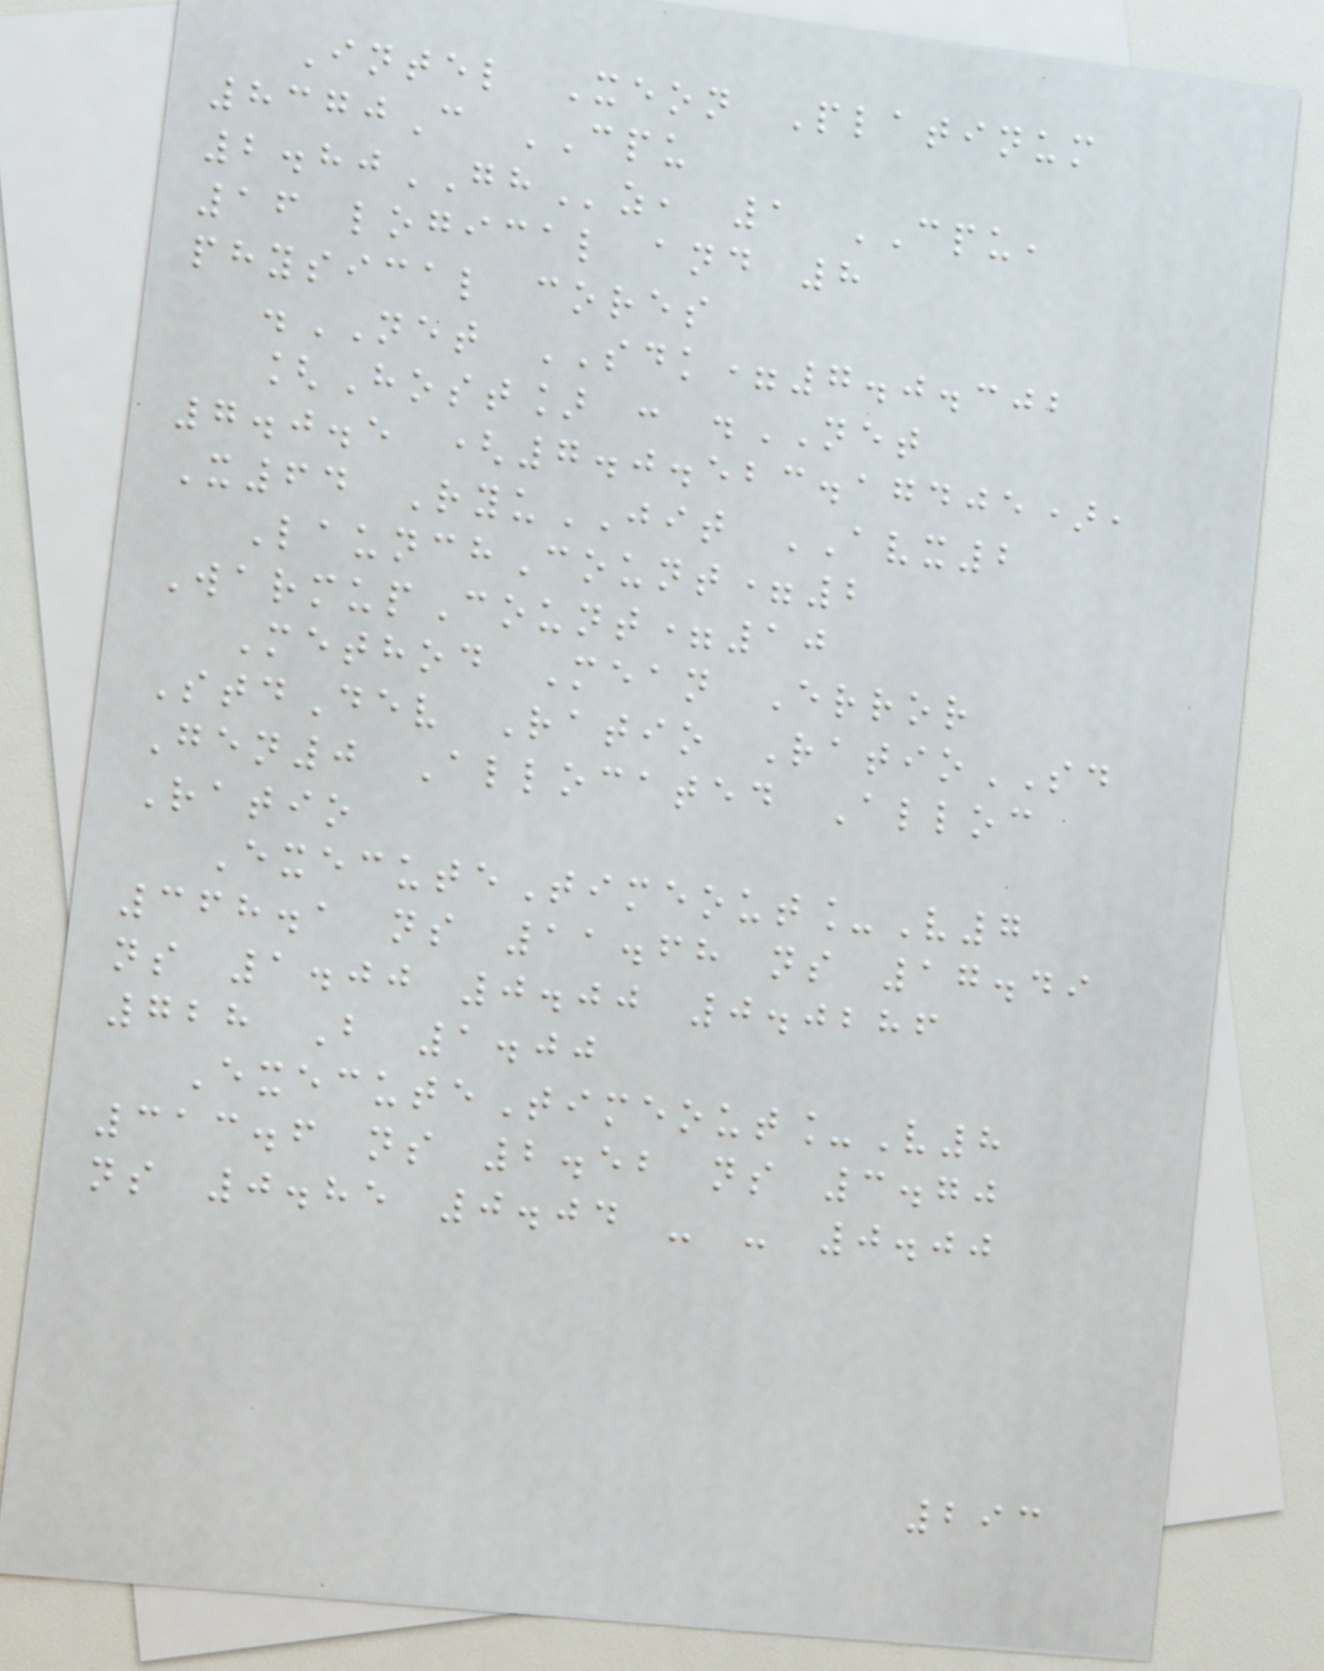Intel Xeon Platinum
8370C CPU
2.80GHz, 1 CPU,
16 logical and 8
physical cores
.NET SDK=7.0.302
[Host] : .NET
7.0.5 (7.0.523.17405),
X64 RyuJIT AVX2
LaunchCount=2
WarmupCount=10
Method Mean Error
StdDev Ratio RatioSD
Gen0 Allocated Alloc
Ratio
ExecuteTimeout_V7
368.1 ns 11.68 ns 17.49
ns 1.00 0.00 0.0286
728 B 1.00
ExecuteTimeout_V8
313.6 ns 2.52 ns 3.70
ns 0.85 0.04 - - 0.00
293
